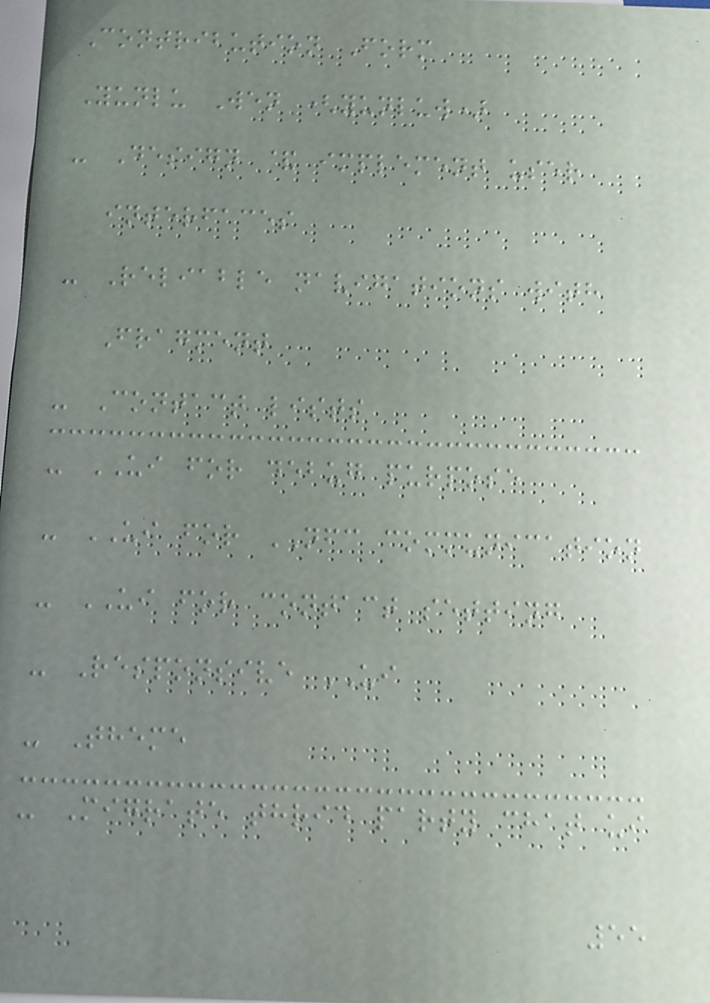Contribution Form
Yunlu Wen (yunluw)
- Design & implement user
interfaces
- Reliable navigations with
Fragment
- Contact lists
- UI for debug purpose
- UI for NFC communication
- UI for contact setting
- Responsive UI
- Theme
- Migrate thrid party chat ui
55
